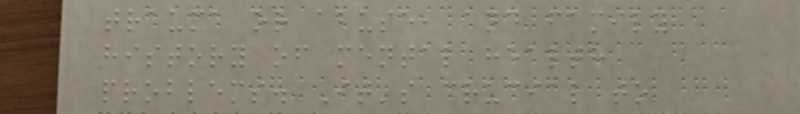trauma or abuse, and family
history of mental health
problems. It's crucial to
